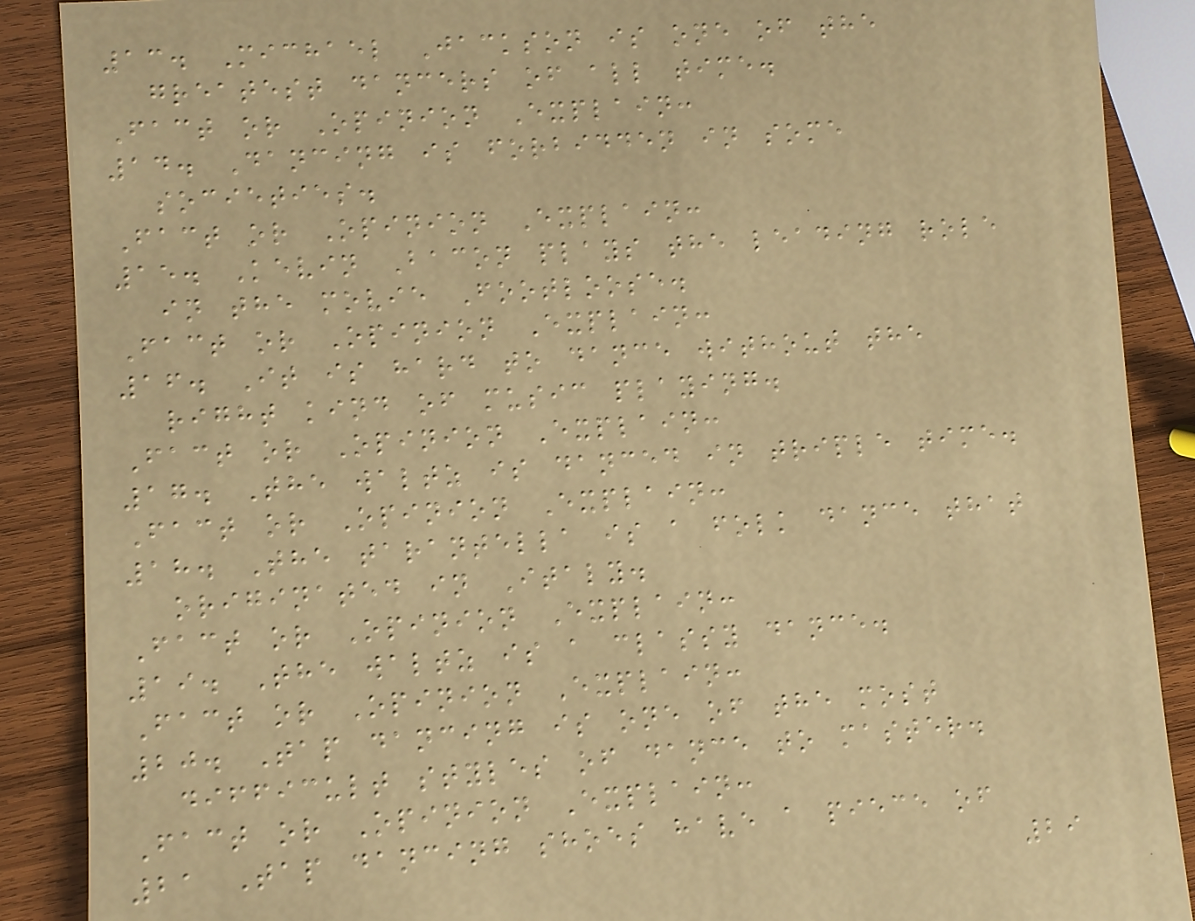13. Michael Jackson is one of the
greatest dancers of all time.
Fact or Opinion Explain:
14. Dancing is forbidden in some
societies.
Fact or Opinion Explain:
15. Kevin Bacon plays the leading role
in the movie Footloose.
Fact or Opinion Explain:
16. It is hard to dance without the
right kind of music playing.
Fact or Opinion Explain:
17. The waltz is danced in triple time.
Fact or Opinion Explain:
18. The tarantella is a folk dance that
originated in Italy.
Fact or Opinion Explain:
19. The waltz is a classy dance.
Fact or Opinion Explain:
20. Tap dancing is one of the most
difficult styles of dance to master.
Fact or Opinion Explain:
21 Tap dancing shoes have a piece of
29
